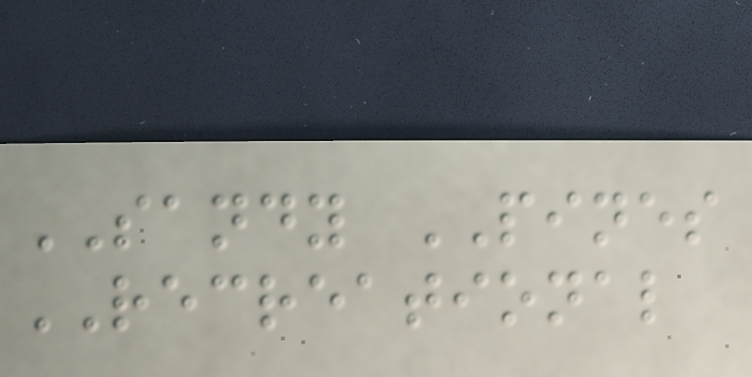SANDY PINES
RECREATIONAL
